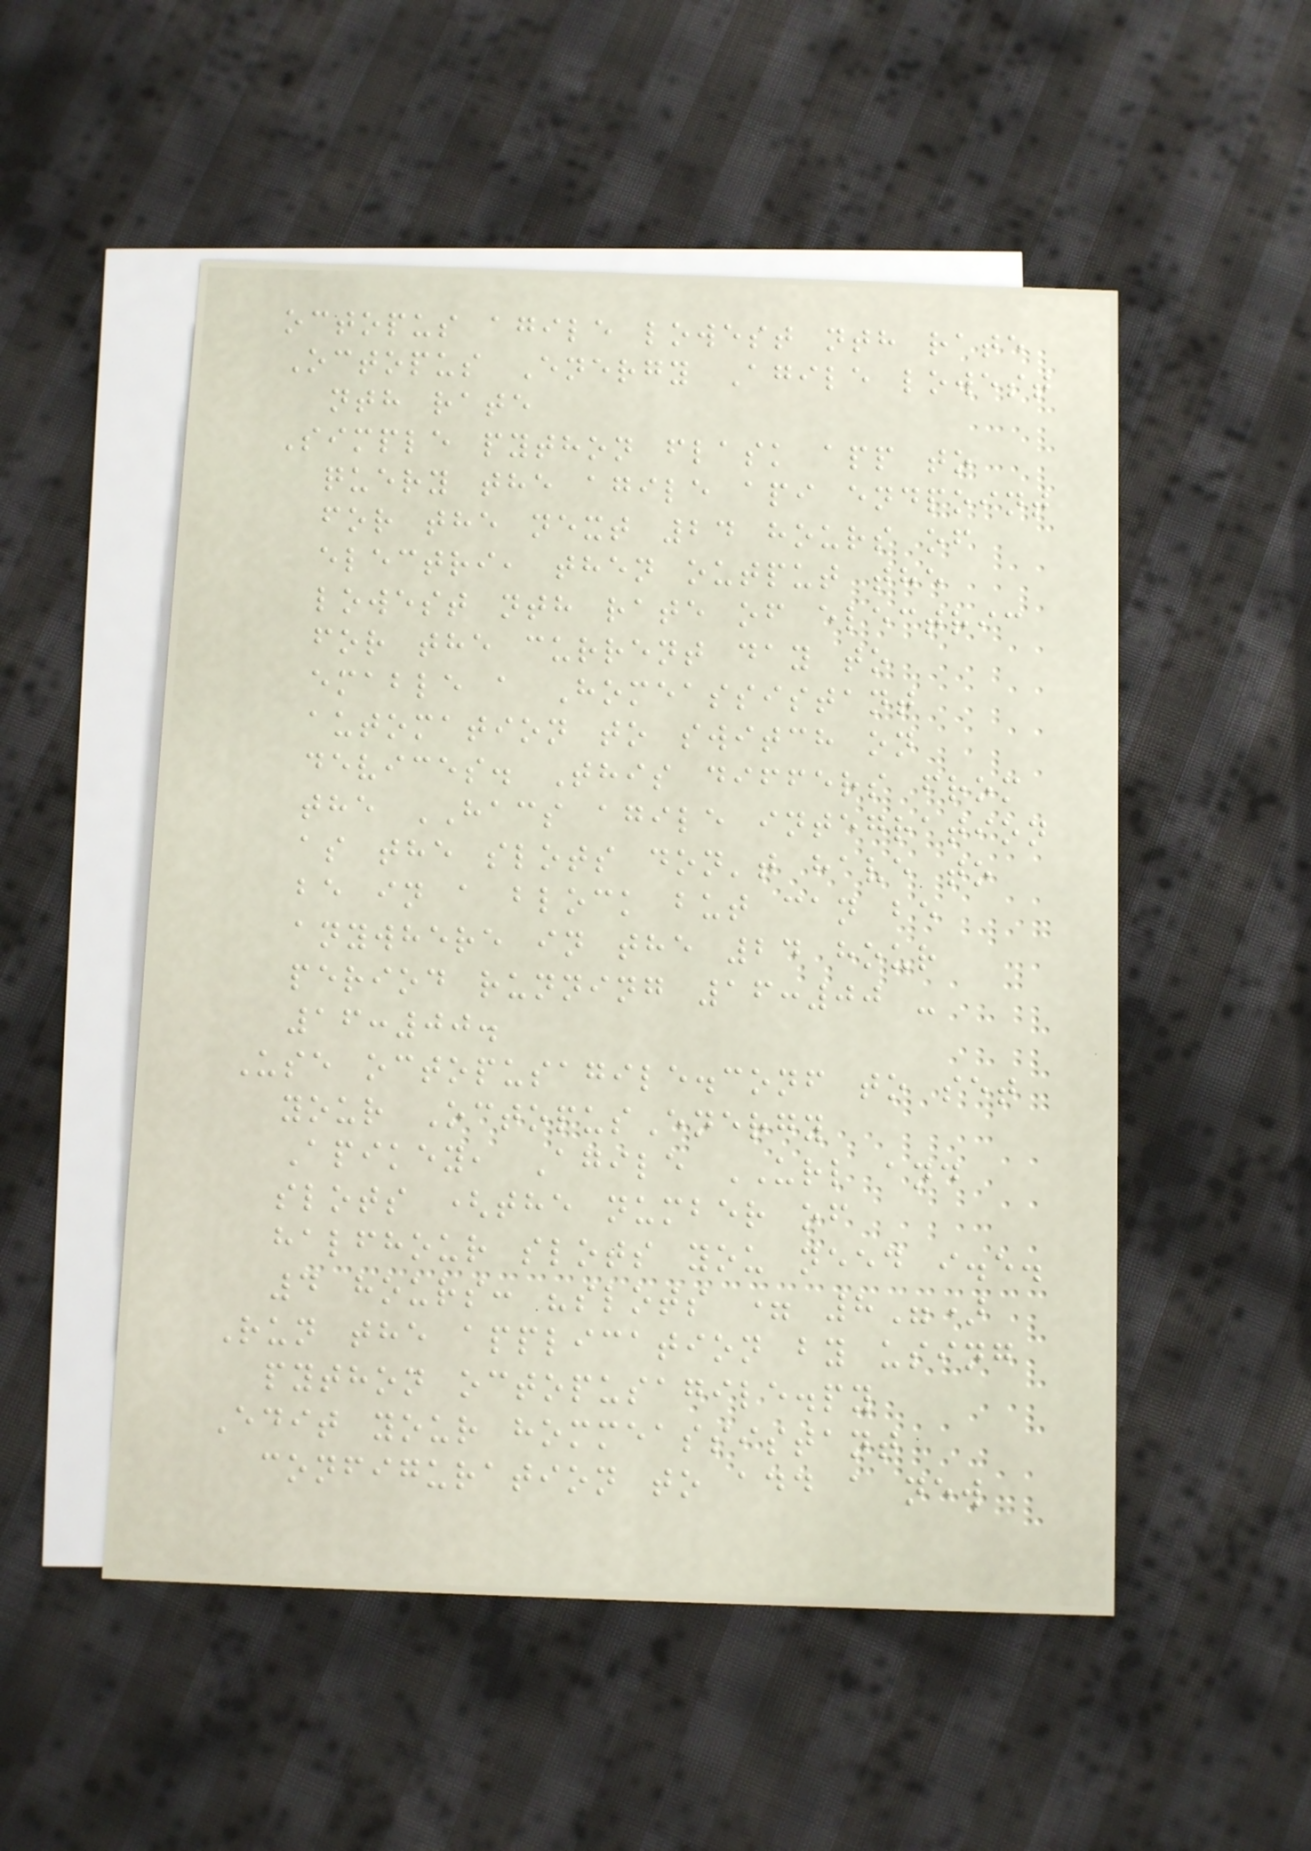octopus agile lowest nth rate
Octopus Energy Agile lowest
nth rate
Simple python flask app to
query the agile api endpoint
for the next 24 hours of
electri, then output the
lowest nth rate of electric
for the current day to
emable a Homeassistant
automation to switch on
devices. This differs from
the HACS agile integration
as the slots don't have to
be in a block but can be
anywhere in the 24 hour
period running 16:00 -
16:00.
Use octopusagile.conf to set
your OctopusEnergy
Apikey, Agile URL and
slots (the number of
halfhour slots you need i.e.
4 hours: "slots = 8")
Run the application by using
python octopusagile.py
Edit your hommeassistant
configuration to add a new
